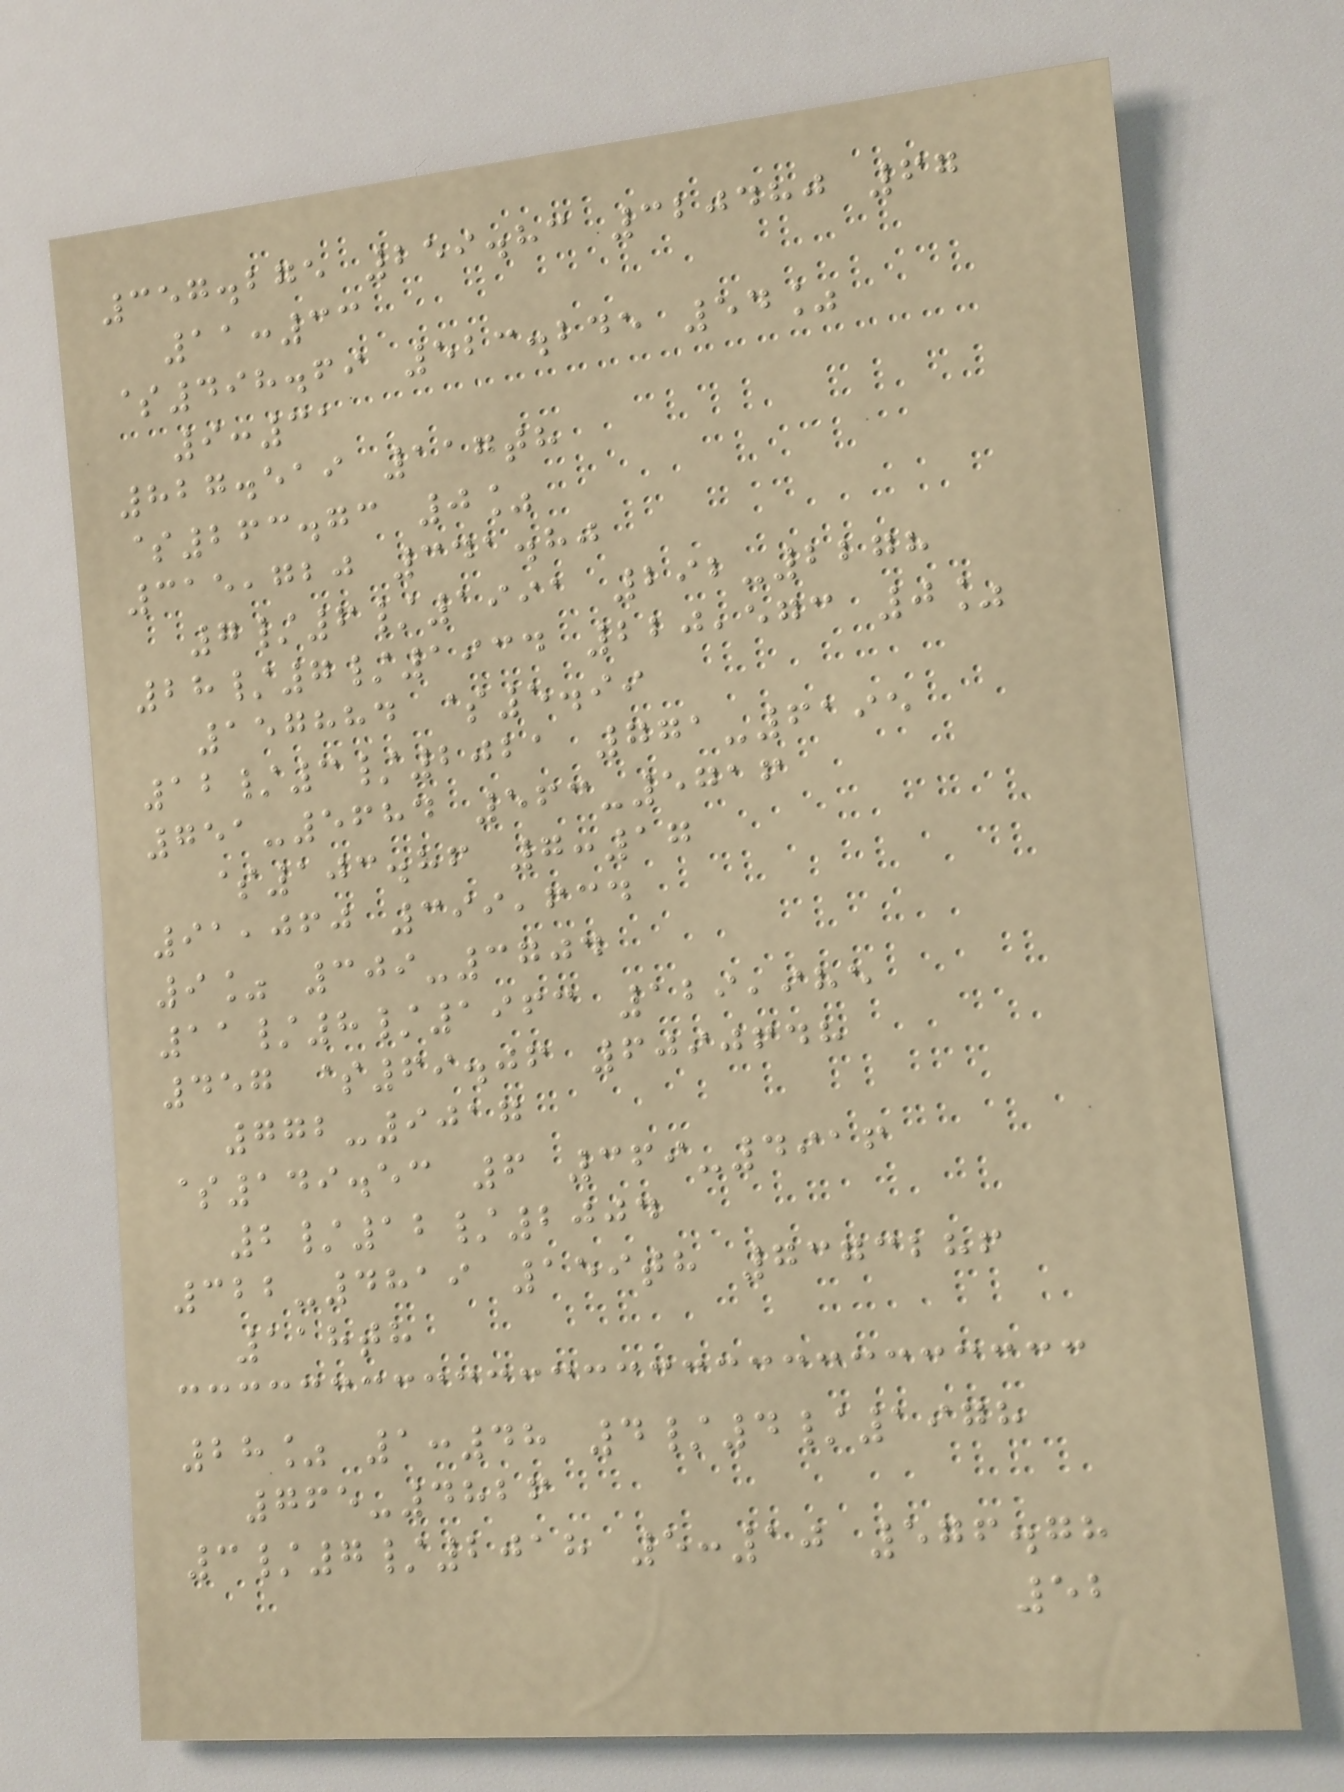357.275 259.83 320480 67
11:33
$498.69 523.245 54%
9:31
827.519 117th
$263.73 0%
315,720 341.80
7/6/1991 292-2278
28/7/1934 220,573 0%
157884 $5.99
12/3/2021 771-6195
751-5684 563-5716
$103.86 7:17
91,060 399,634
9% 309-3704
11/8/1963 129,985
457 $69.06 6090648
772-9017
$149.53 6 369-4916
2/12/2004
322-4819 159th 7373286
118th
28% 1:48 4/4/1978
765-4826
3/7/2018 5:10 576.78
52
